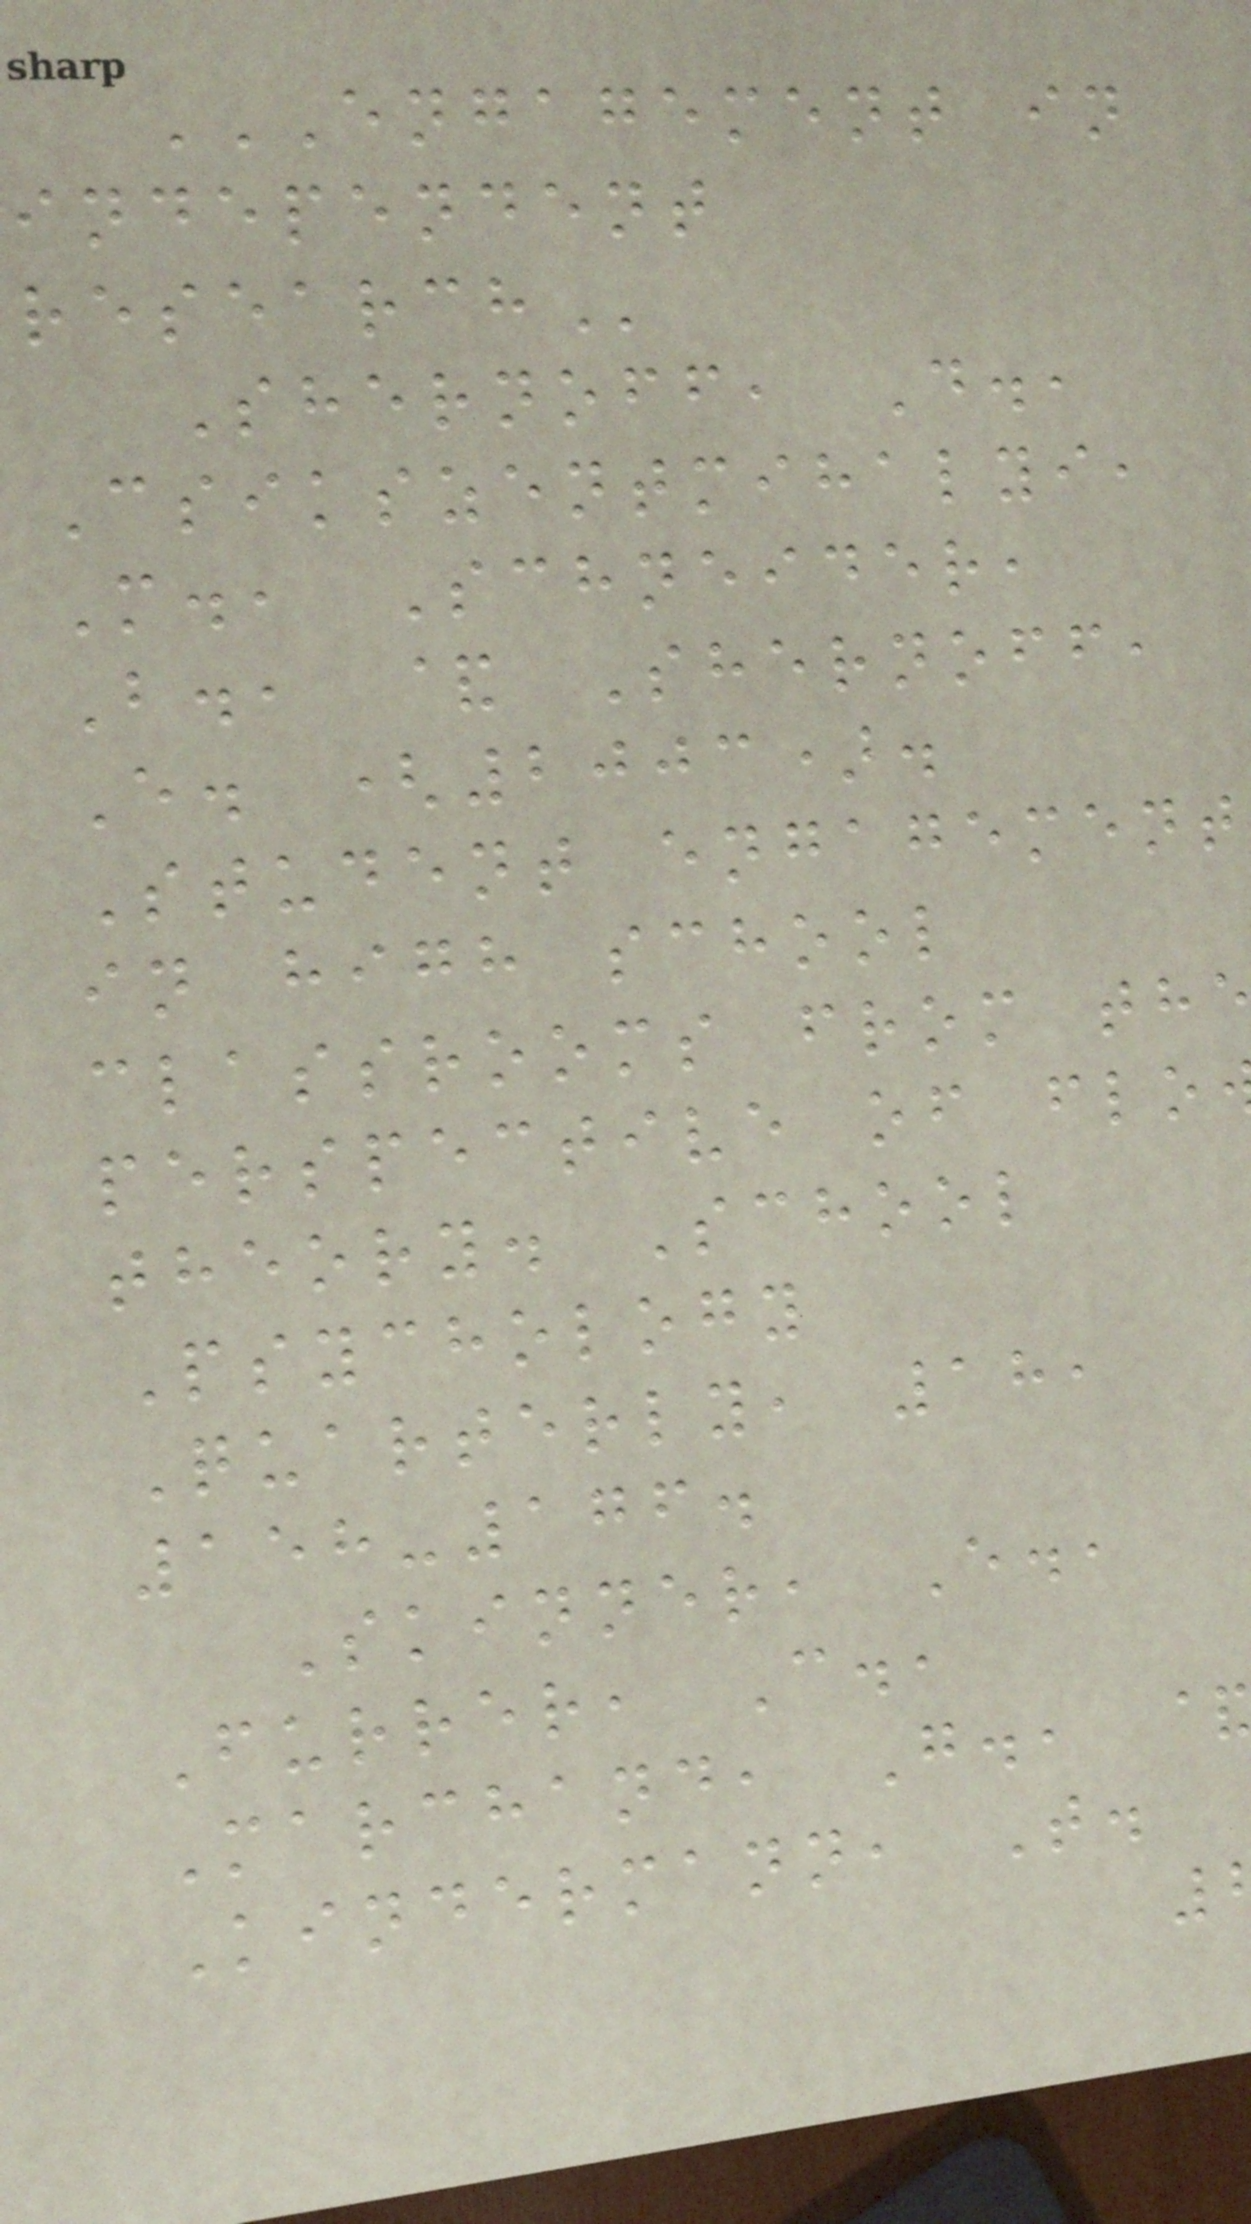ENGAGEMENT IN
independent
Shernoff, D.,
Csikszentmihalyi,
M., Schneider,
B., & Shernoff,
E. (2003).
Student engagement
in high school
classrooms from the
perspective of flo
theory. School
Psychology
Quarterly, 18,
158-176.
Skinner, E.,
Furrer, C.,
Marchand, G.,
Kindermann, T.
